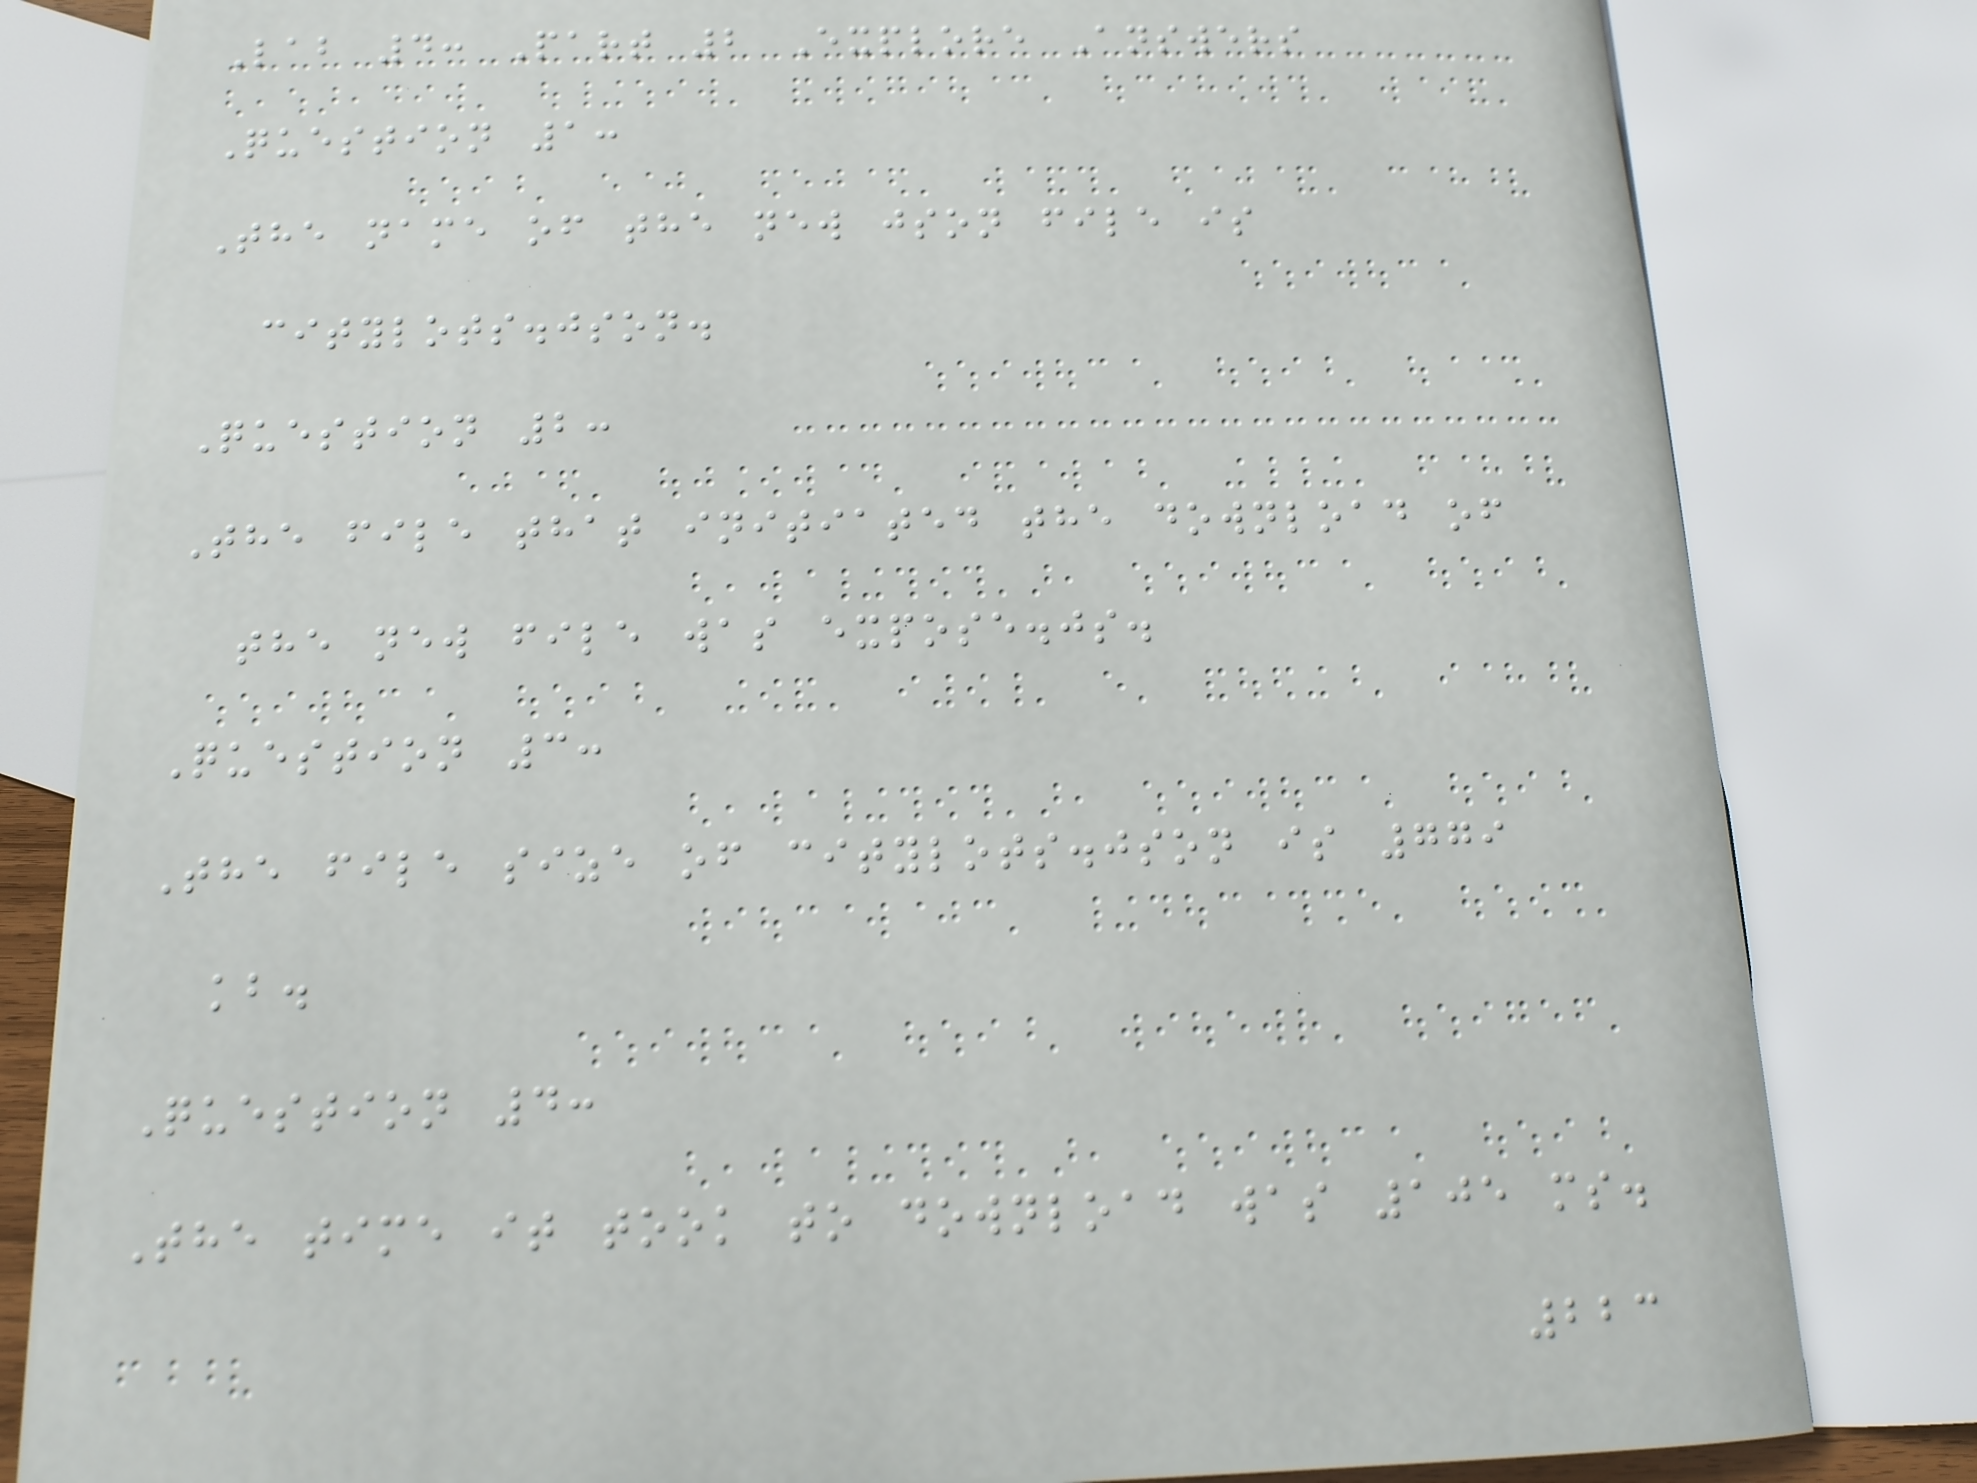Lab 4: Part 2 Explore Answers
Question 1:
The name of the new json file is
citylots.json.
Question 2:
The file that initiated the download of
the new file was expose.js.
Question 3:
The file size of citylots.json is 779
kb.
Question 4:
The time it took to download was 105 ms.
223
